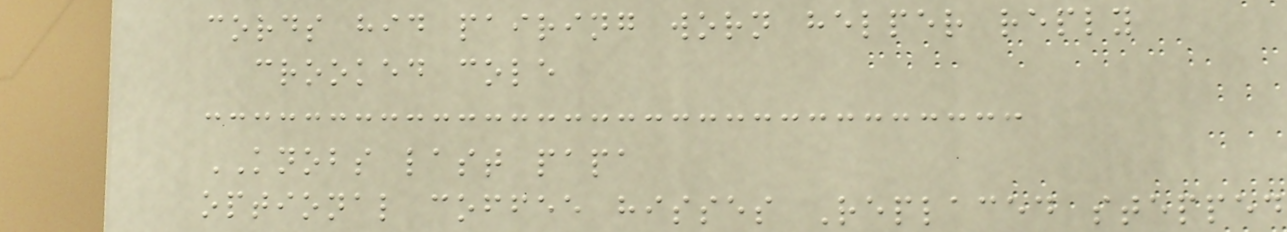cords hid pairing worn helper reply
crooked cole
KNOBS last papa
optional coffee hisses Replaced stepped
